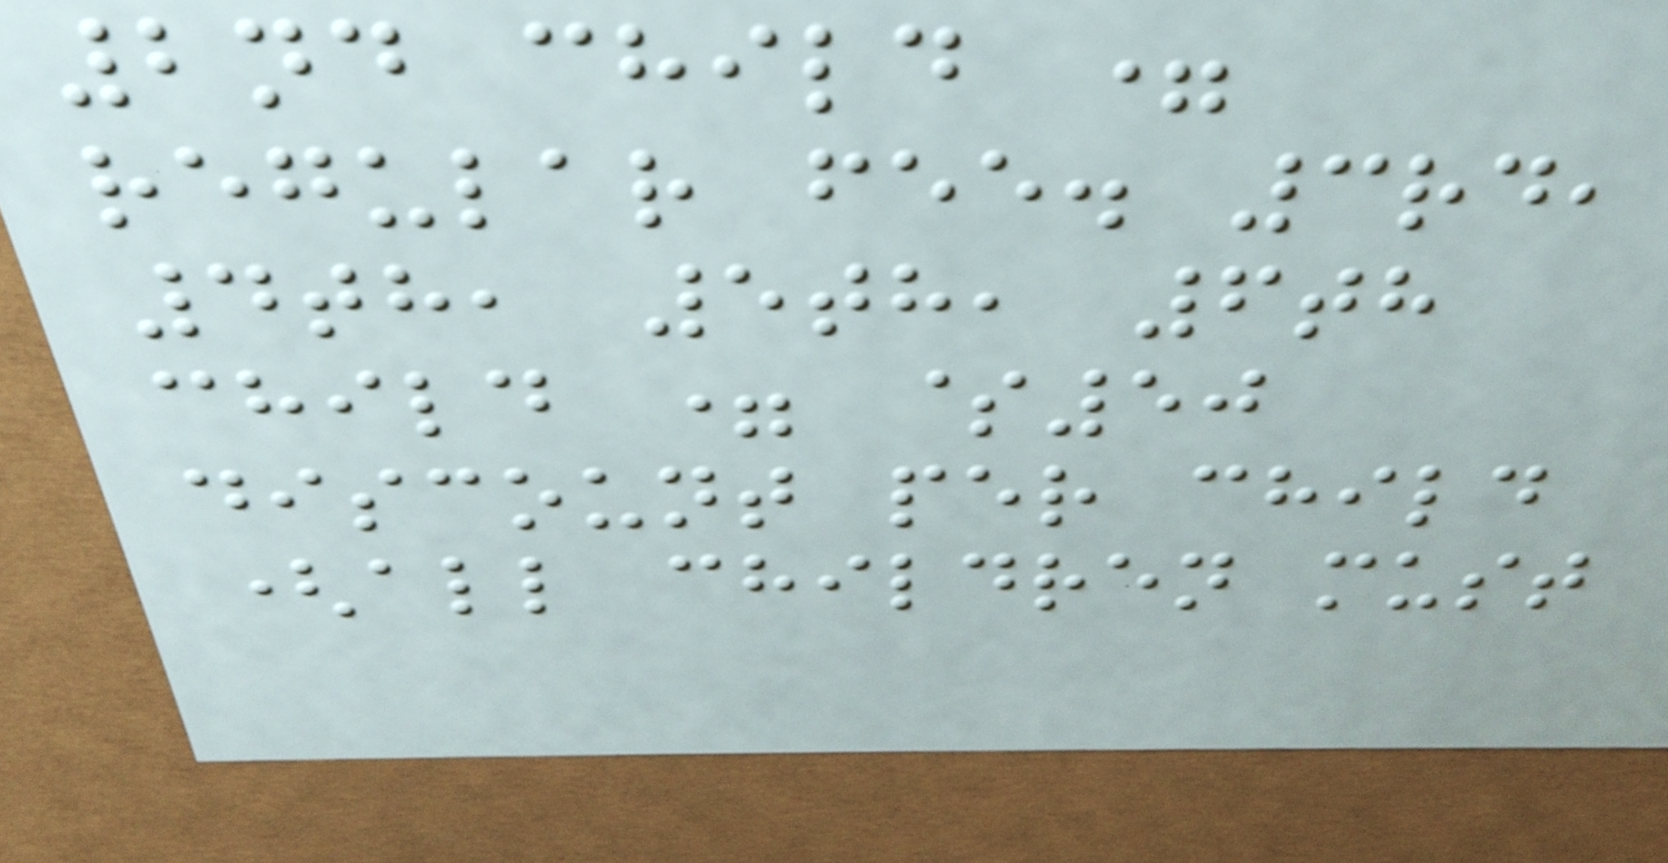2nd child =
regular fee. 3rd,
4th, 5th, 6th
child = $50
discount per child
(all children must
